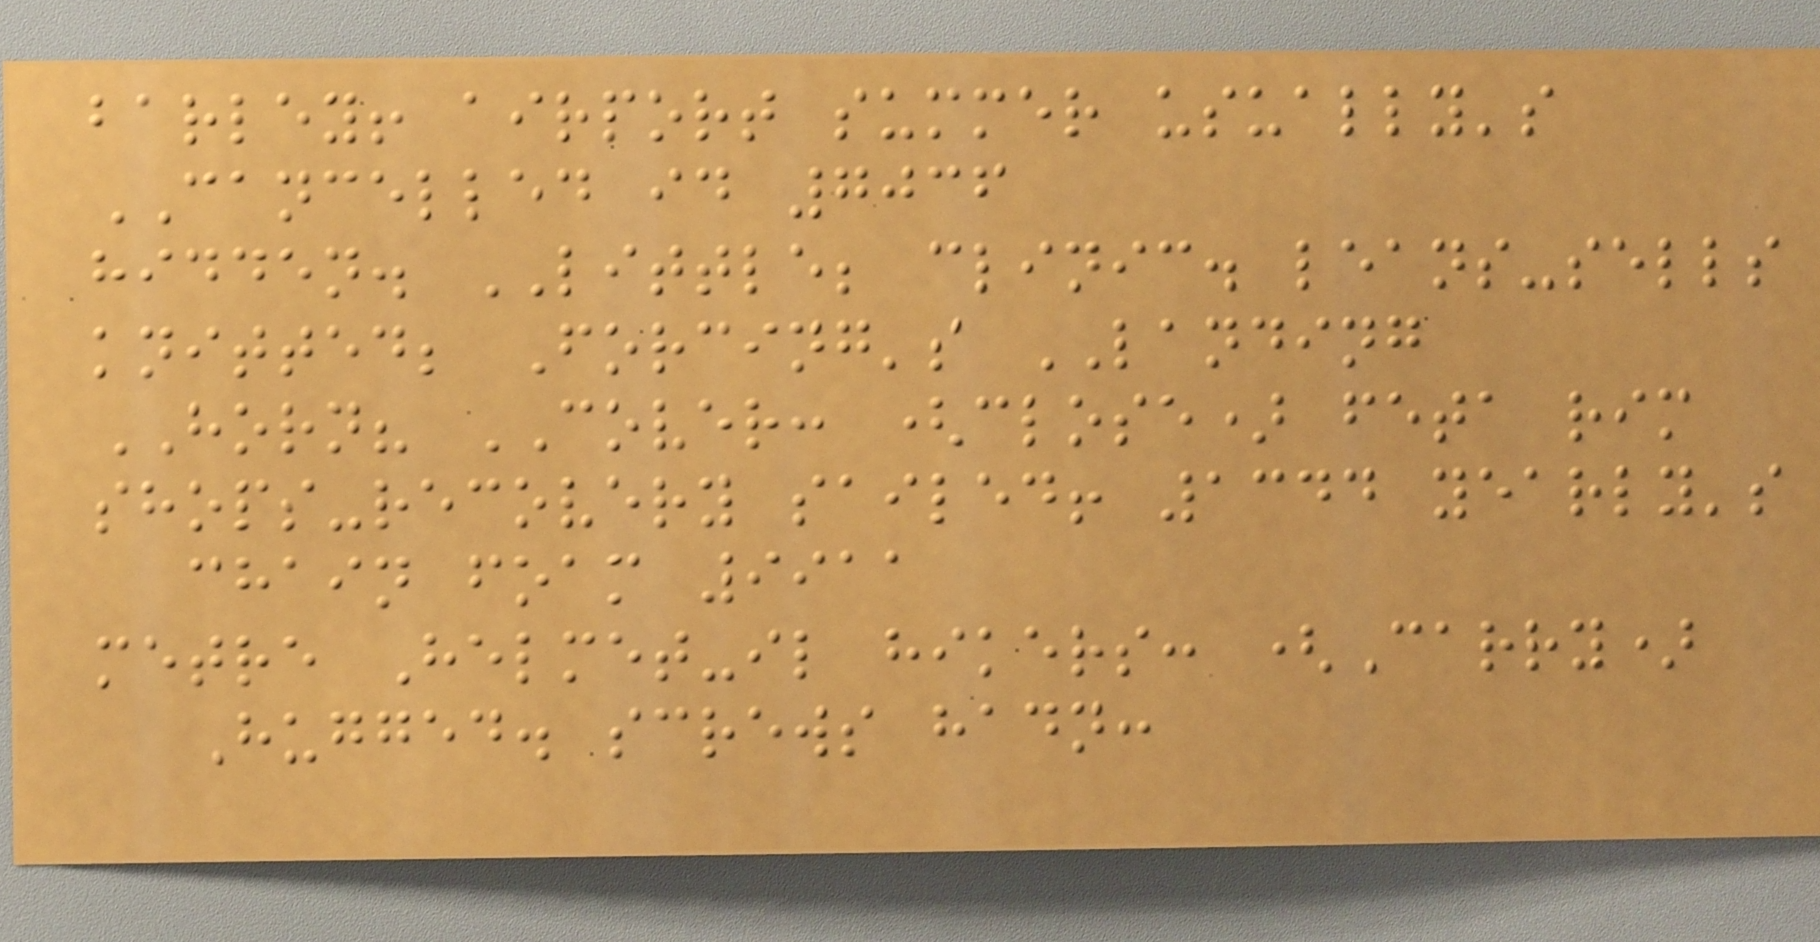barley! airport summer usually's
CANCELLED id 7036
hidden. LITTLE; clinic. leans-sells
knitted; Forcing's LANDING
HORN? COVER: (close) feta rim
shops-recovery sailed! 1344 yearly's
chain foam 9911
metre Helmet-il hikers: (Carry)
Hugged. screws hadn:
